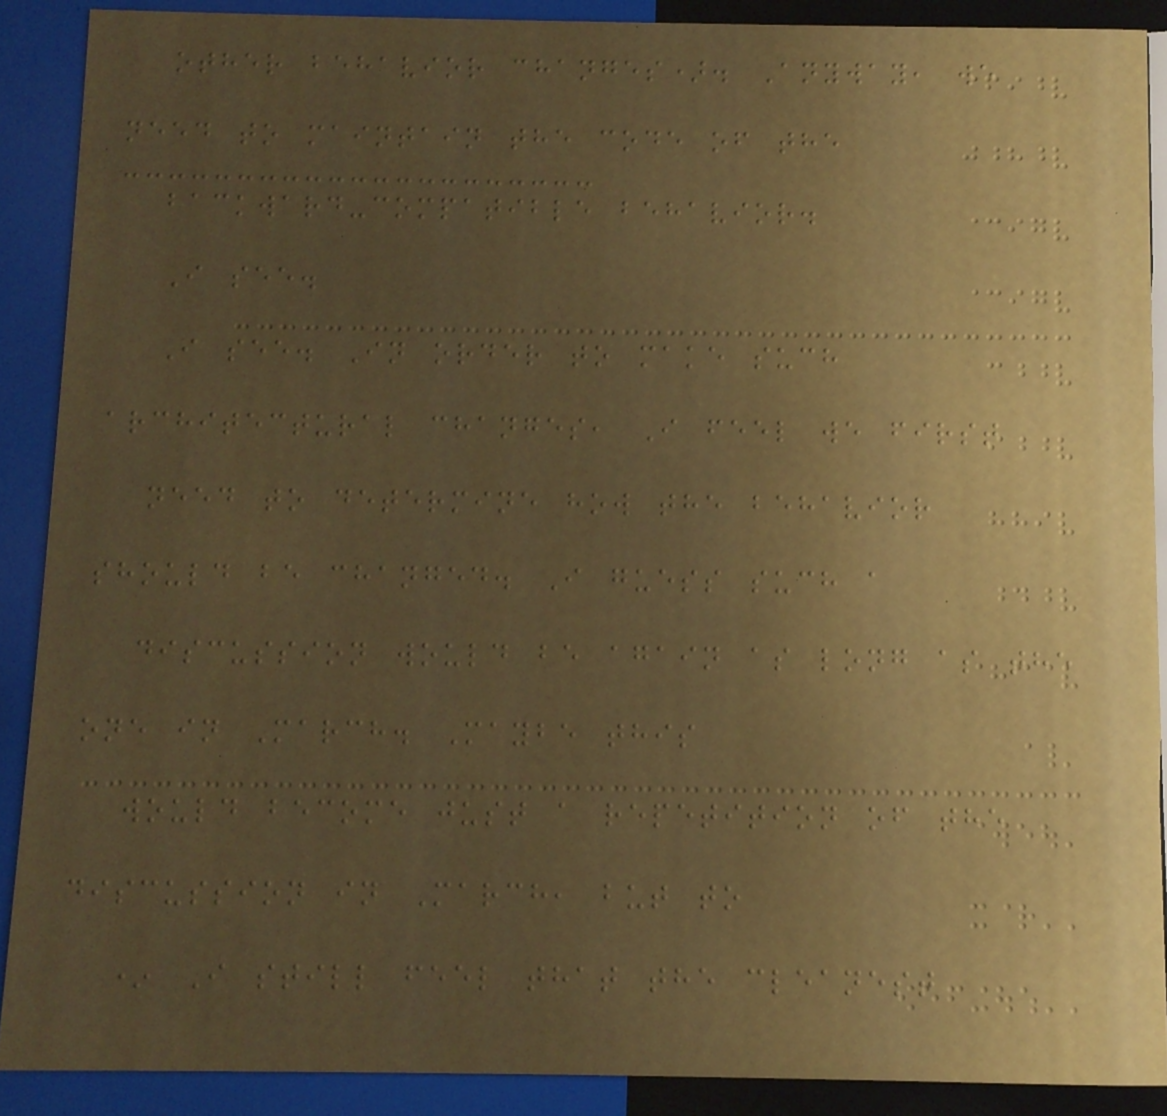other behavior changes). Anyway, we
need to maintain the code of the
backward-compatible behavior.
I see.
I see. In order to make such
architectural changes, I feel we first
need to determine how the behavior
should be changed. I guess such a
discussion would be again as long as the
one in March. Maybe this
would become just a repetition of the
discussion in March, but to
* I still feel that the cleanest
